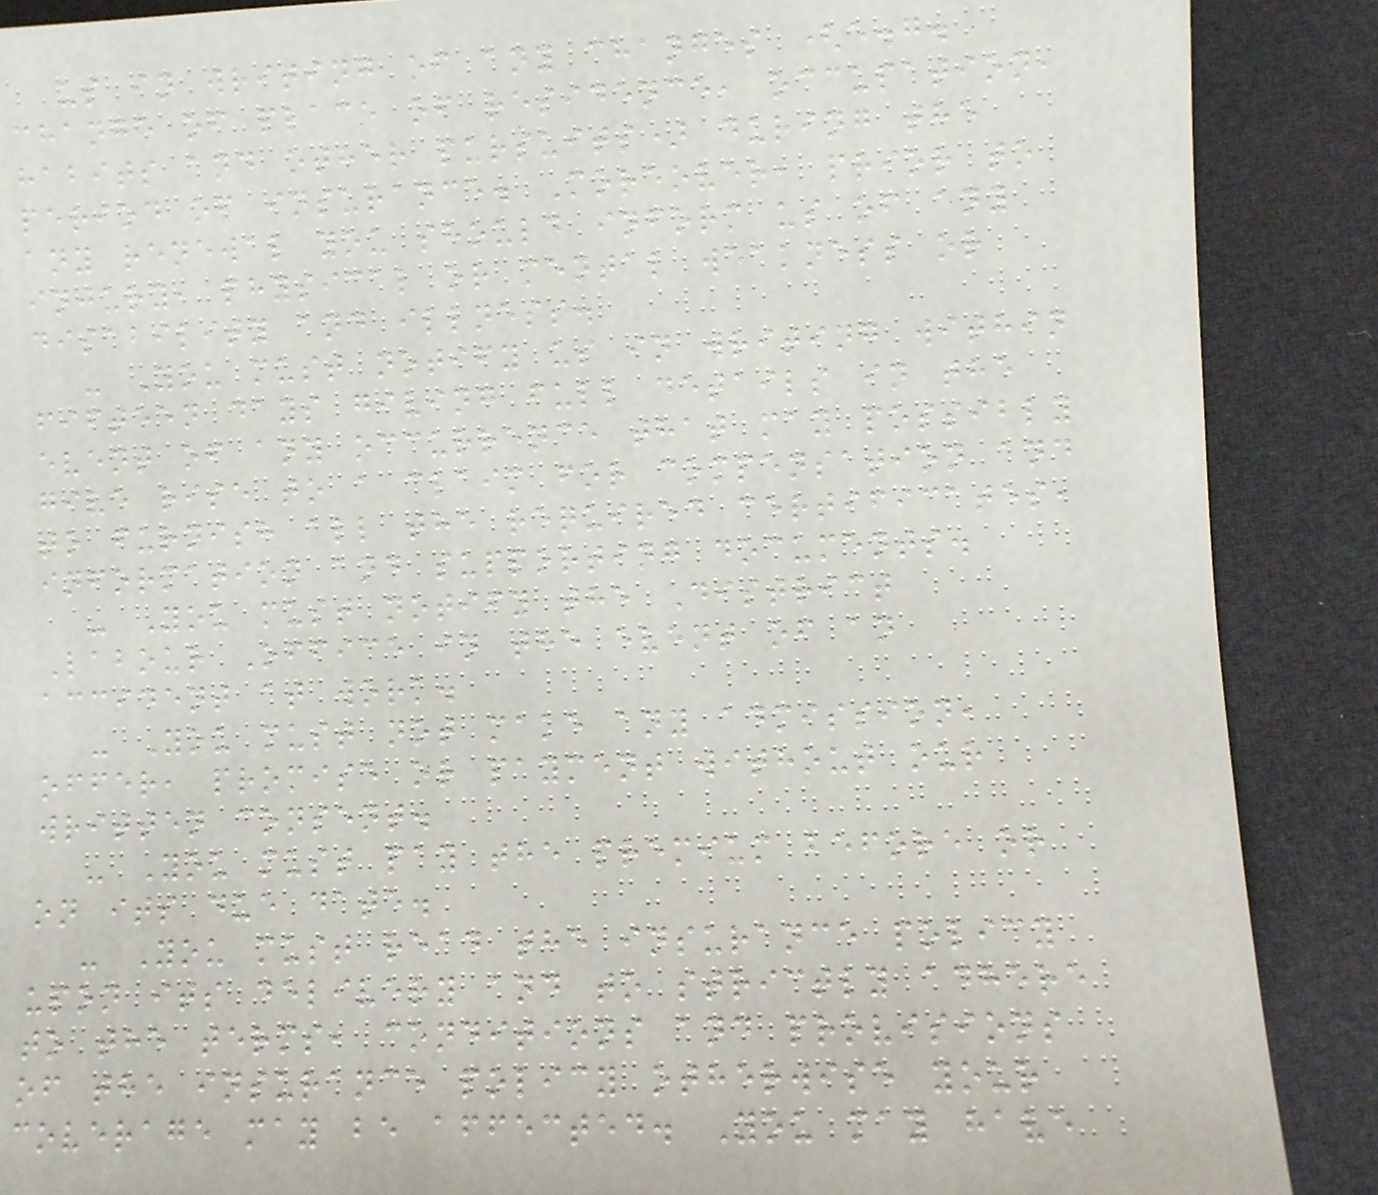us in writing of any changes (e.g.
change of place of residence, occupation,
habits and other pursuits) during the
period of insurance. Moreover, prior to
any renewal you should inform us of any
injury, physical or mental weakness or
disability and illness.
- You must notify us in writing within
fifteen days giving full details in the
event of any occurrence that may possibly
give rise to a claim for compensation and
to furnish all the required certificates,
information and supporting documents.
- You must notify the District
Labour Office in the event of an
accident at work.
- You must not make any admission,
offer, promise or payment without our
written consent.
- You must pay the premium before or
on its due date.
- You must read the insurance policy
upon its delivery and to strictly adhere
to the terms, conditions and provisions
of the insurance policy otherwise your
coverage may be affected. You may have
